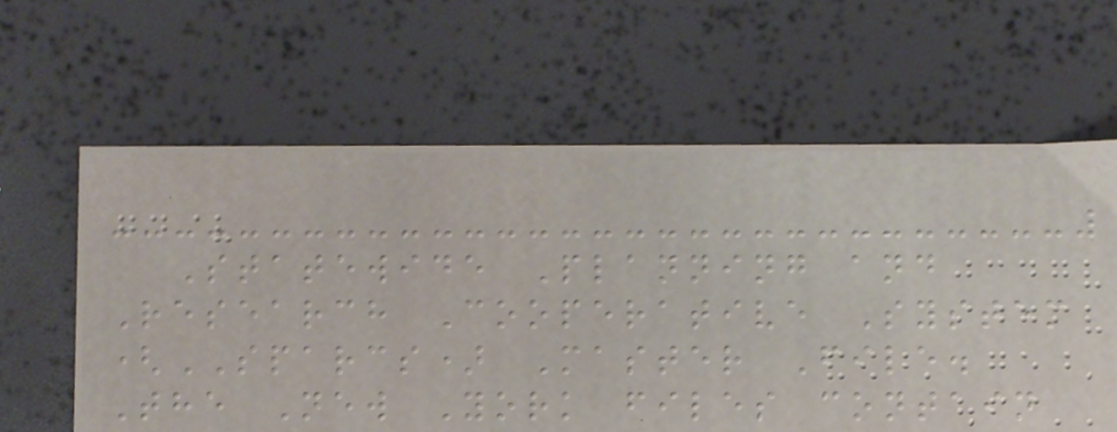Statewide Planning and
Research Cooperative System
(SPARCS) Master File.
The New York files contain
